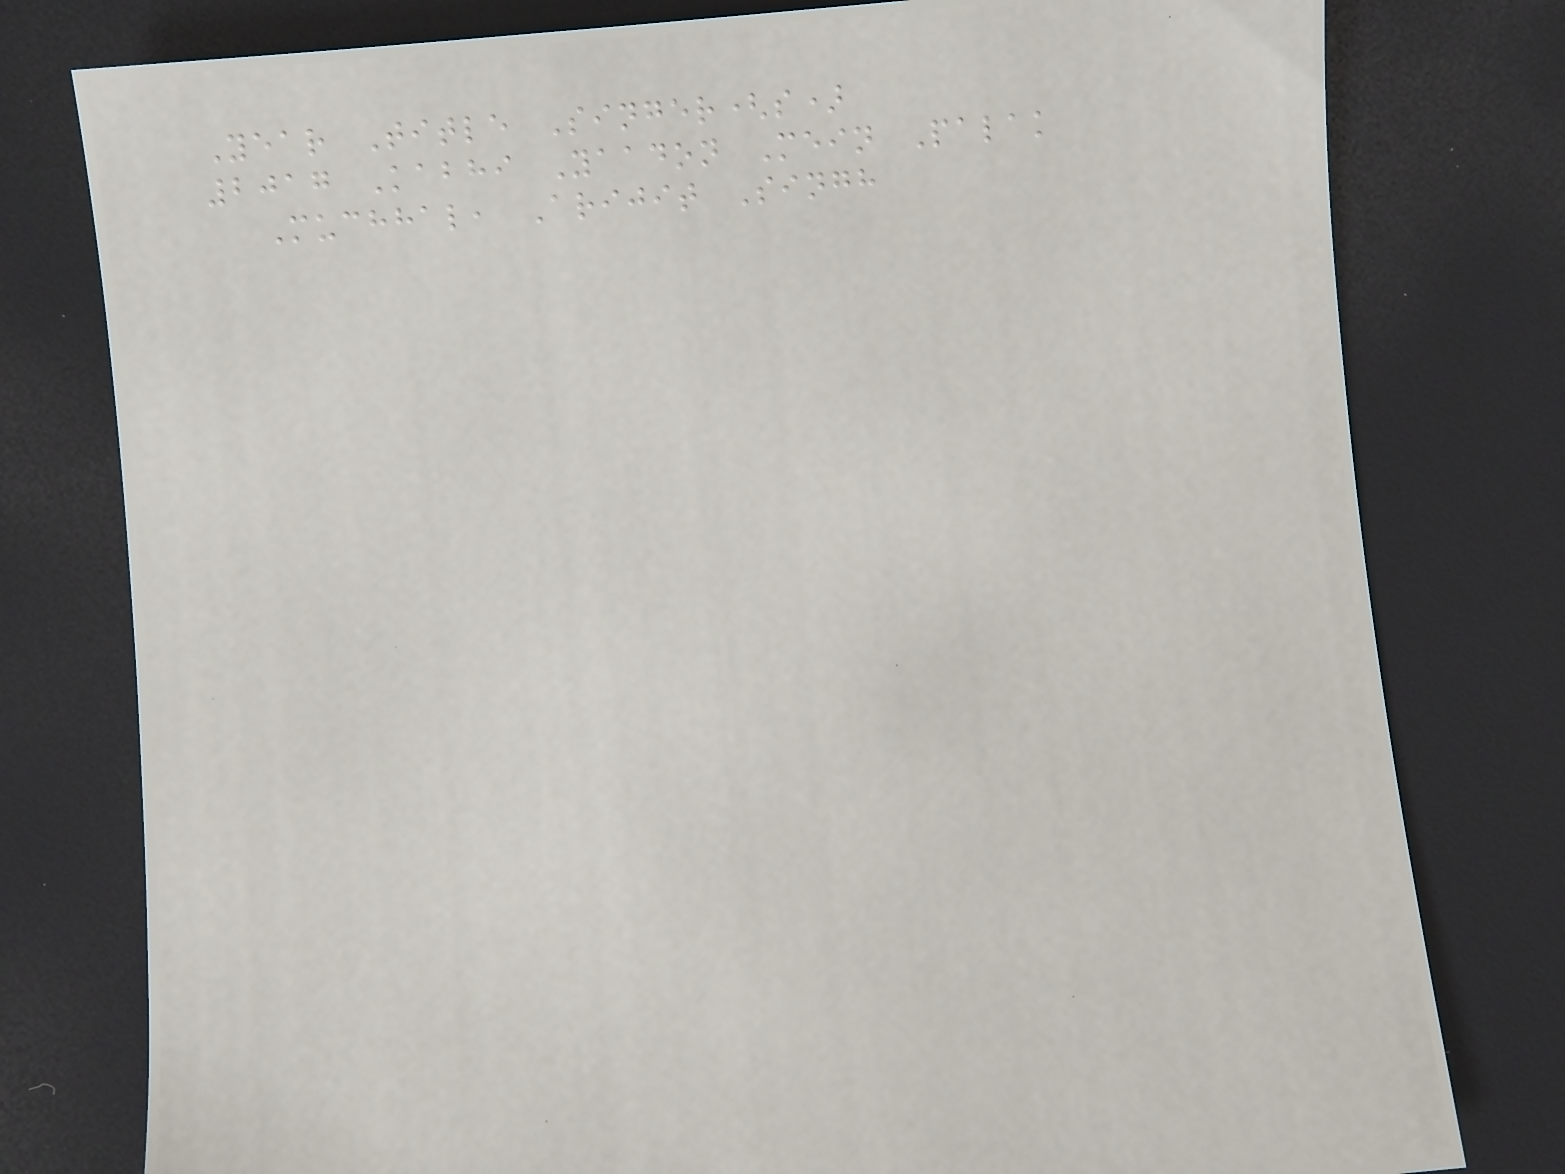Year Title Singer(s)
2017 Kabhi Yaadon Mein Palak
Muchhal, Arijit Singh
